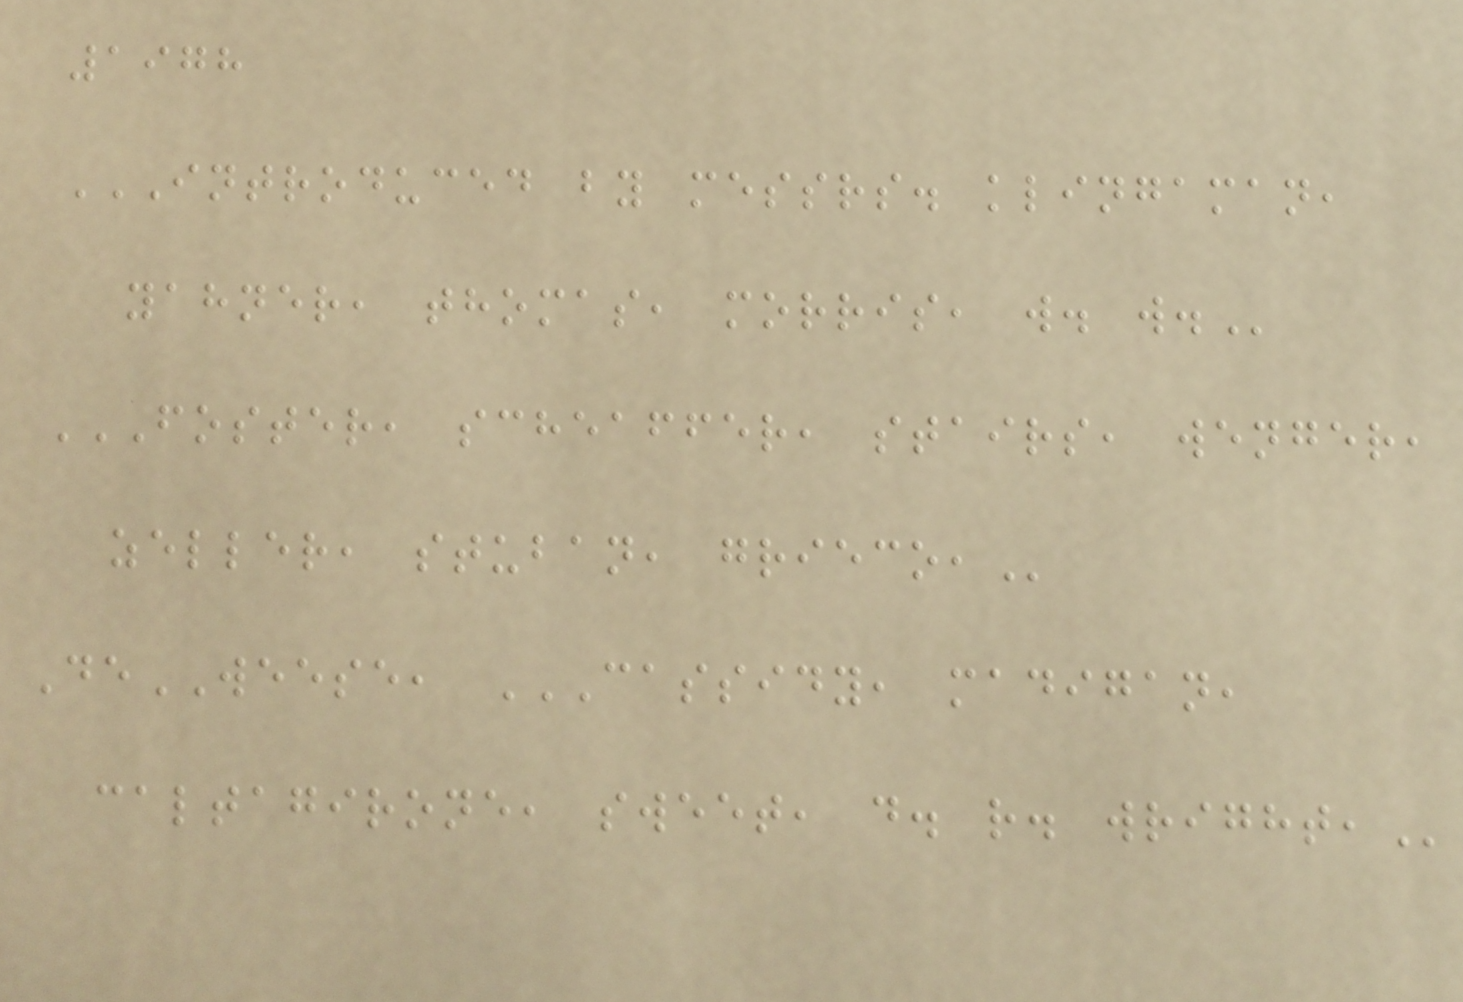1978
INTRODUCED BY MESSRS. KLINGAMAN,
YAHNER, THOMAS, MORRIS, W. W.
FOSTER, SCHEAFFER, STAIRS, WENGER,
ZELLER, STUBAN, GRIECO,
DeWEESE, CASSIDY, MADIGAN,
CALTAGIRONE, SWEET, D. R. WRIGHT,
